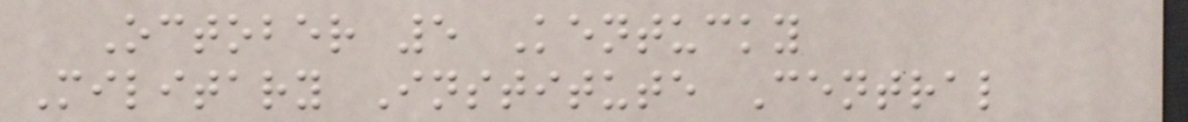October 5 Kentucky
Military Institute Central
